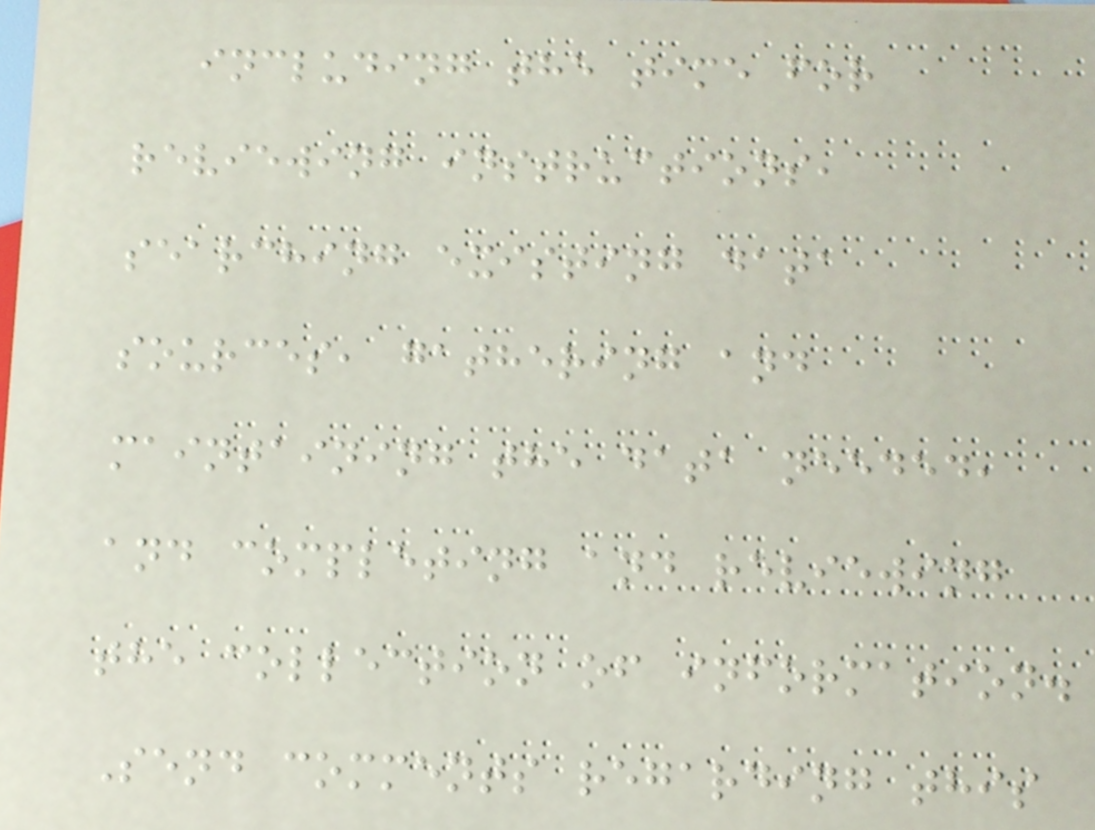including the time for
reviewing instructions,
searching existing data
sources, gathering and
maintaining the data needed,
and completing and reviewing
the collection of information.
Send comments regarding this
